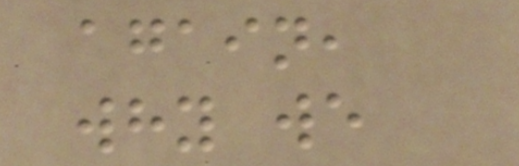again,
why we
